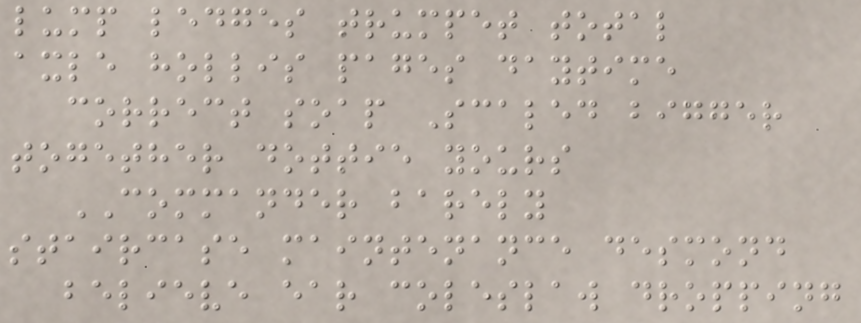lump ledges trumpet total
axle hollis pages daytime
correct soap Scaled bigger
together dottie yours
COMMANDER barely
staircase maintenance desmond
believe ear coleslaw dropping
